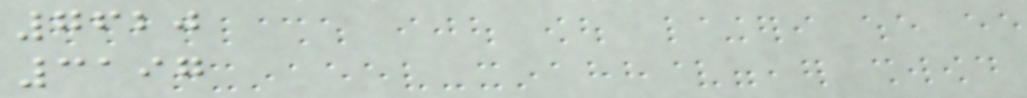7620
3197
